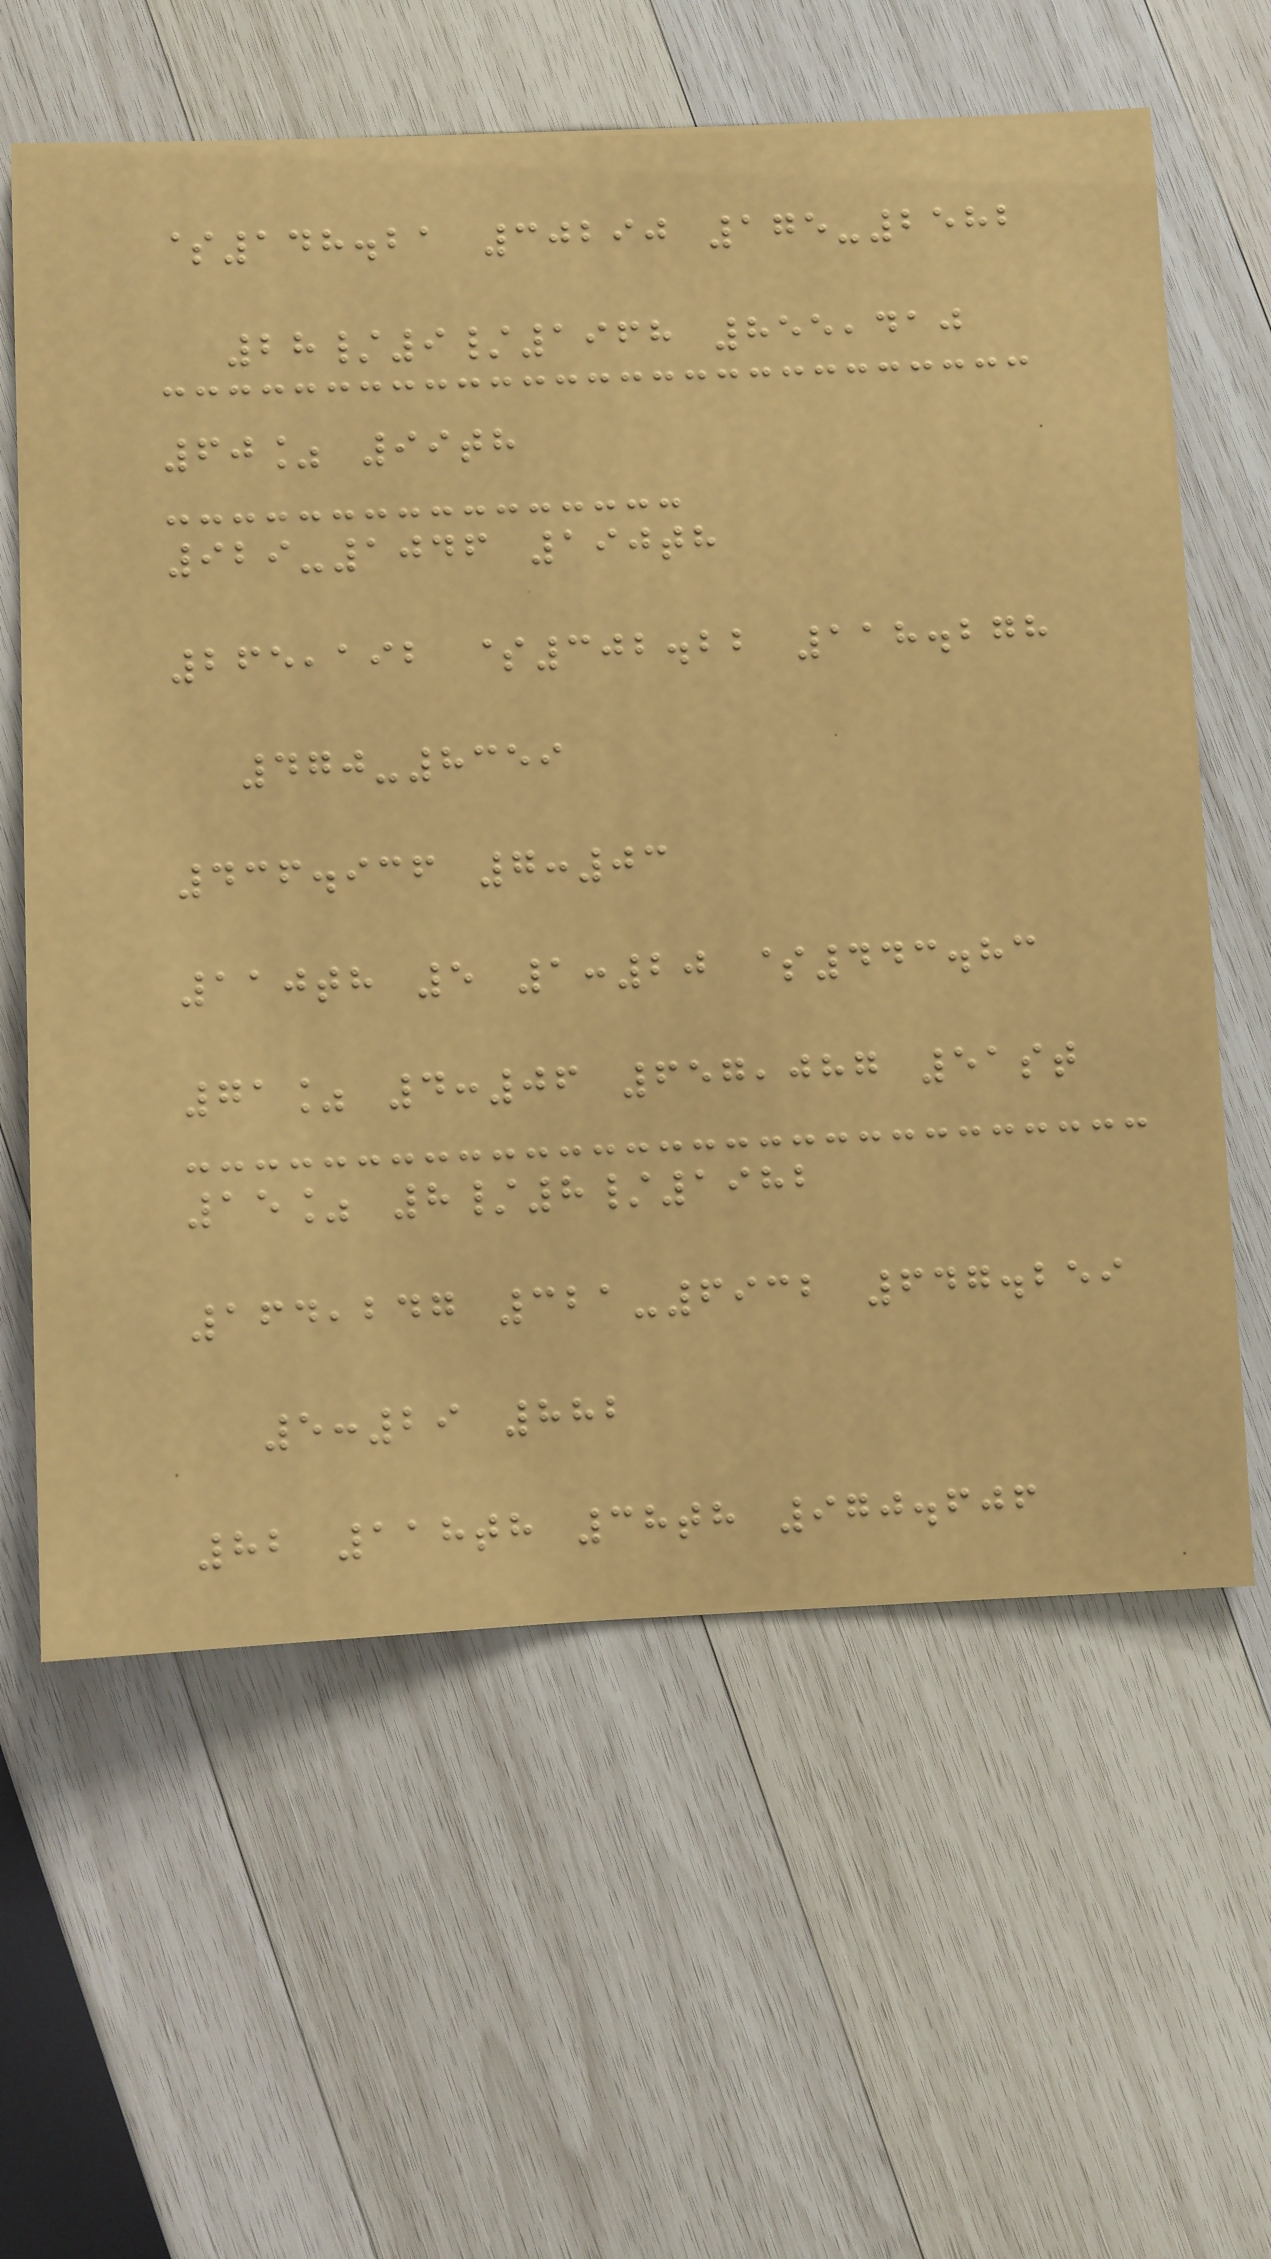$148.21 30290 175-2582
28/9/1968 855,410
60% 99th
929-1046 190th
265,192 $302.22 118.278
470-8359
436.936 7:03
110th 5 1:20 $443.83
71% 4:06 657,087 51st
15% 8/8/1982
164,247 321-6932 647.259
5:29 882
82 118th 38th 970.606
